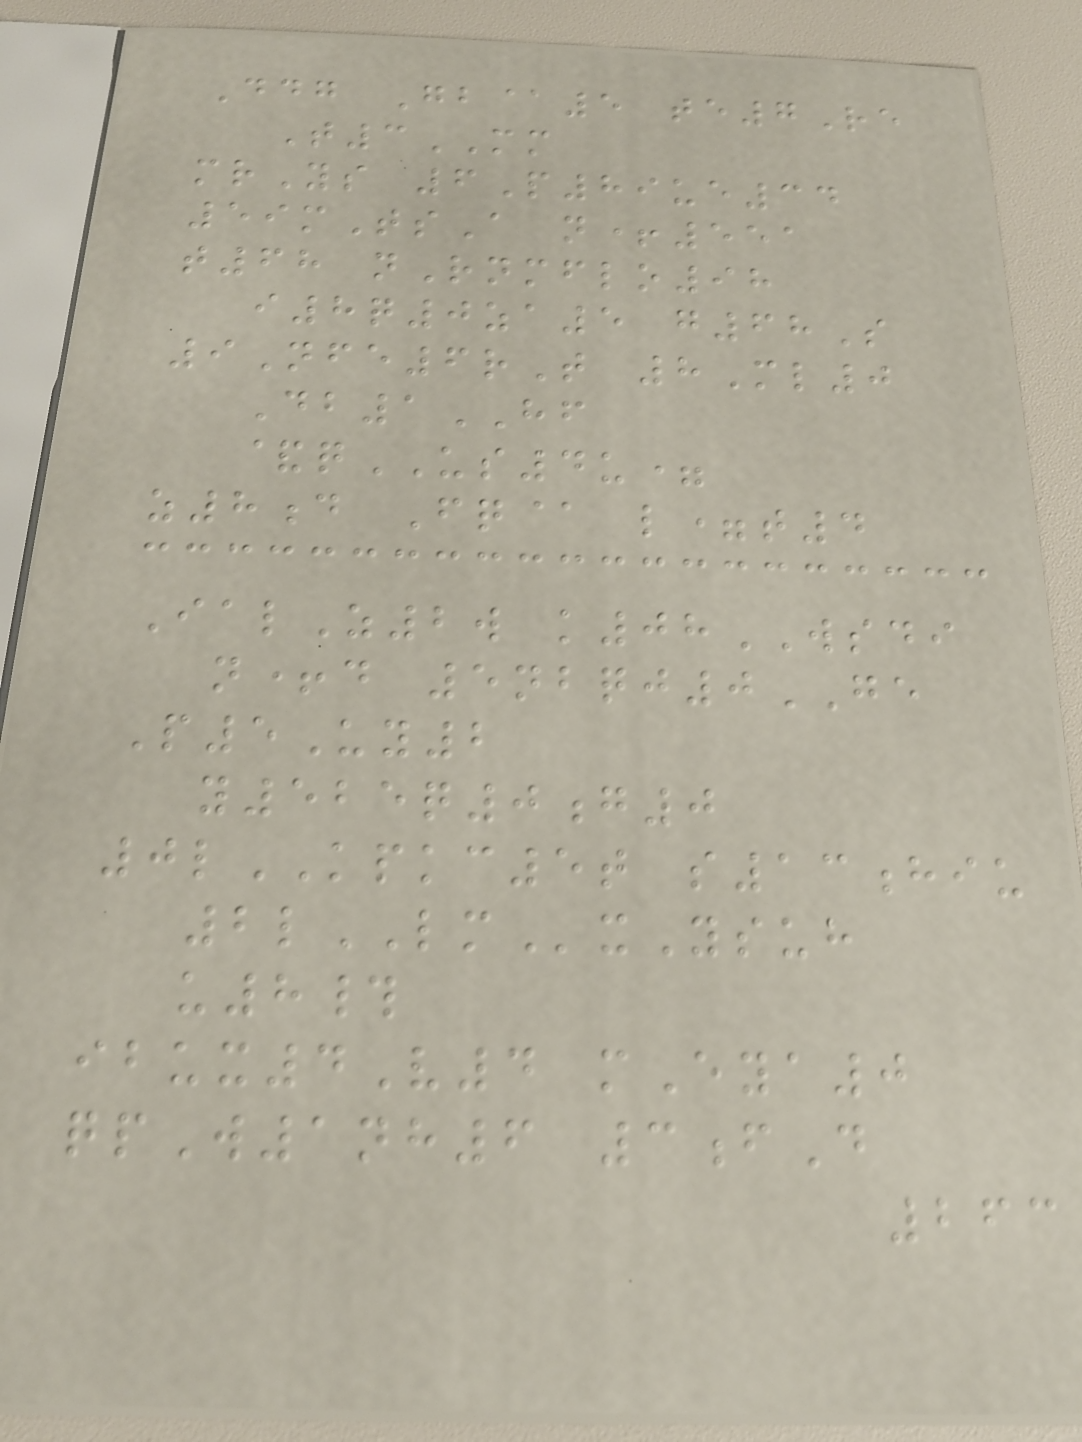Ddg Gb@5 te7Re
T3MM
mrYs 6P89ue34
59mTsA n+551
t68 nRnmflo98
i8q0za5 g68S
9Nfe6rT 8Ml0
Db1HF
&qUS4u=
z8d Fq@ l=t4
IalZ2w k08WSDI
n+d 5nbqj0GE
P5Uy2
y525q0g0
0lKPKC5t s13hiu
2lLMxYsuh
u8#
ibux4V4 mEya0
qpW1nh6 3fD
263
